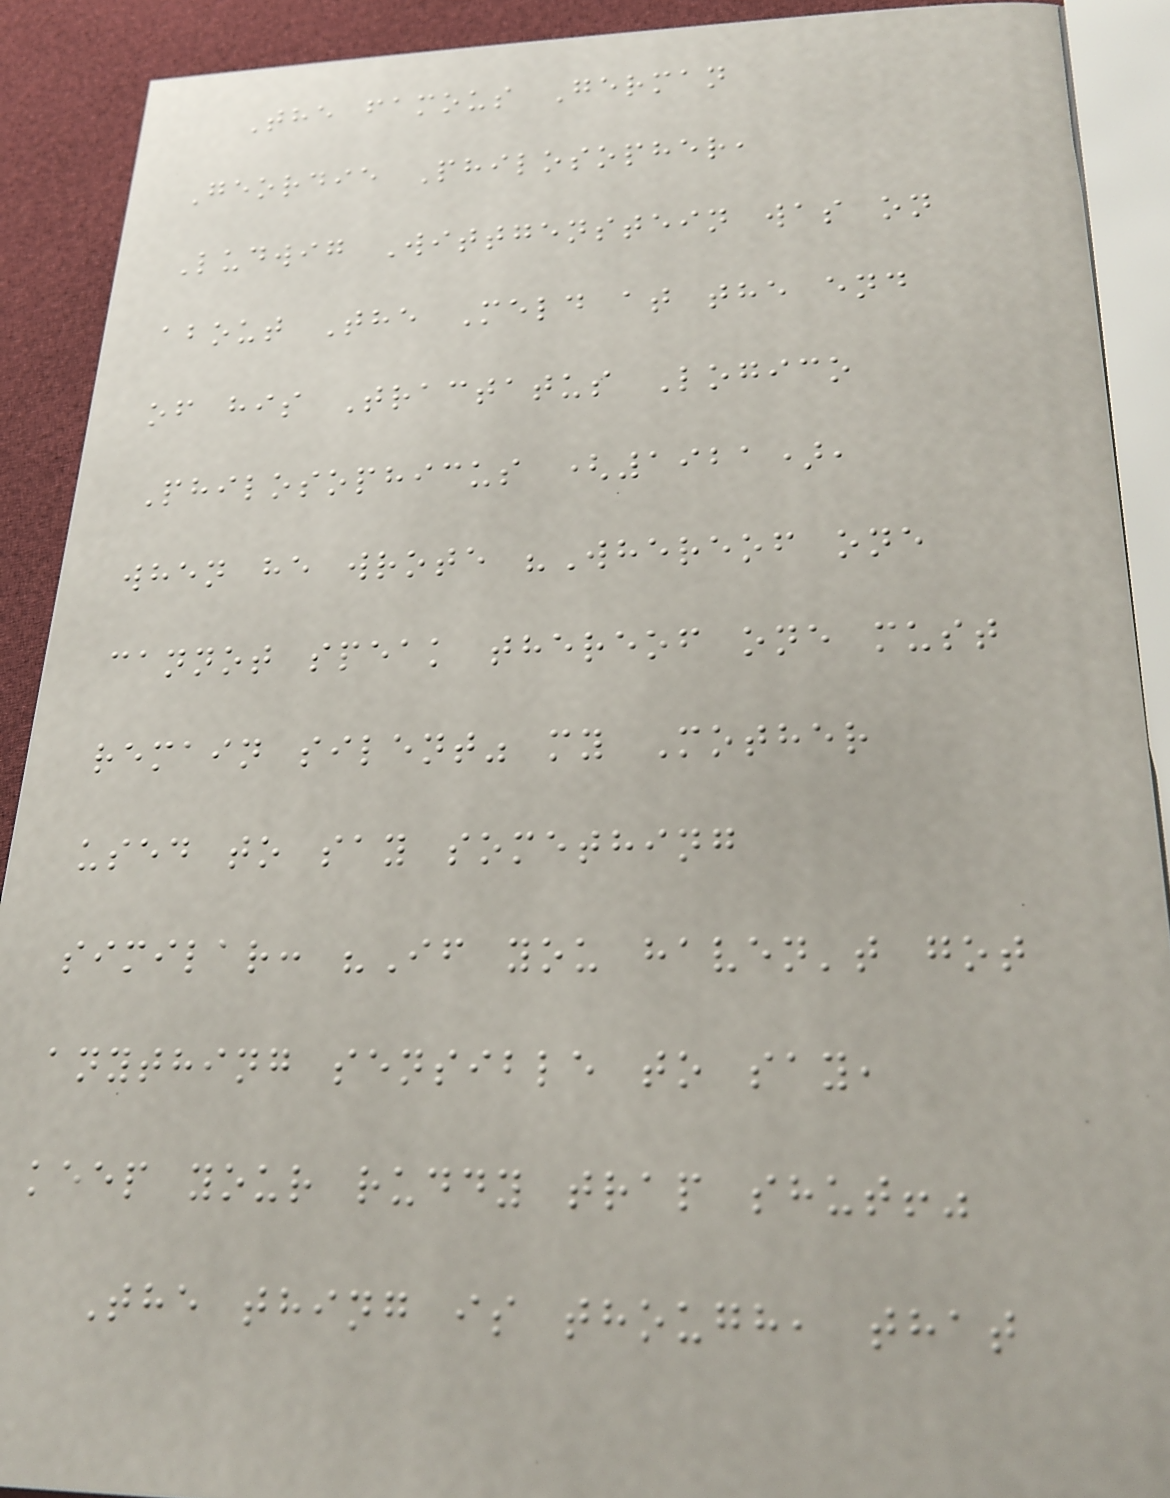The famous German
Geordie Philosopher,
Ludwig Wittgenstein was on
about The Meld at the end
of his Tractatus Logico
Philosophicus (1921),
when he wrote "Whereof one
cannot speak thereof one must
remain silent" my Mother
used to say something
similar: "If you haven't got
anything sensible to say,
keep your ruddy trap shut!"
The thing is though, that
